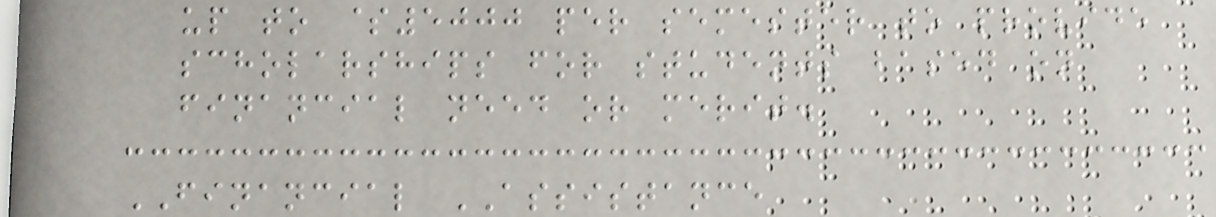up to $5000 per semester to provide
scholarships for students based on
financial need or merit.
FINANCIAL ASSISTANCE
